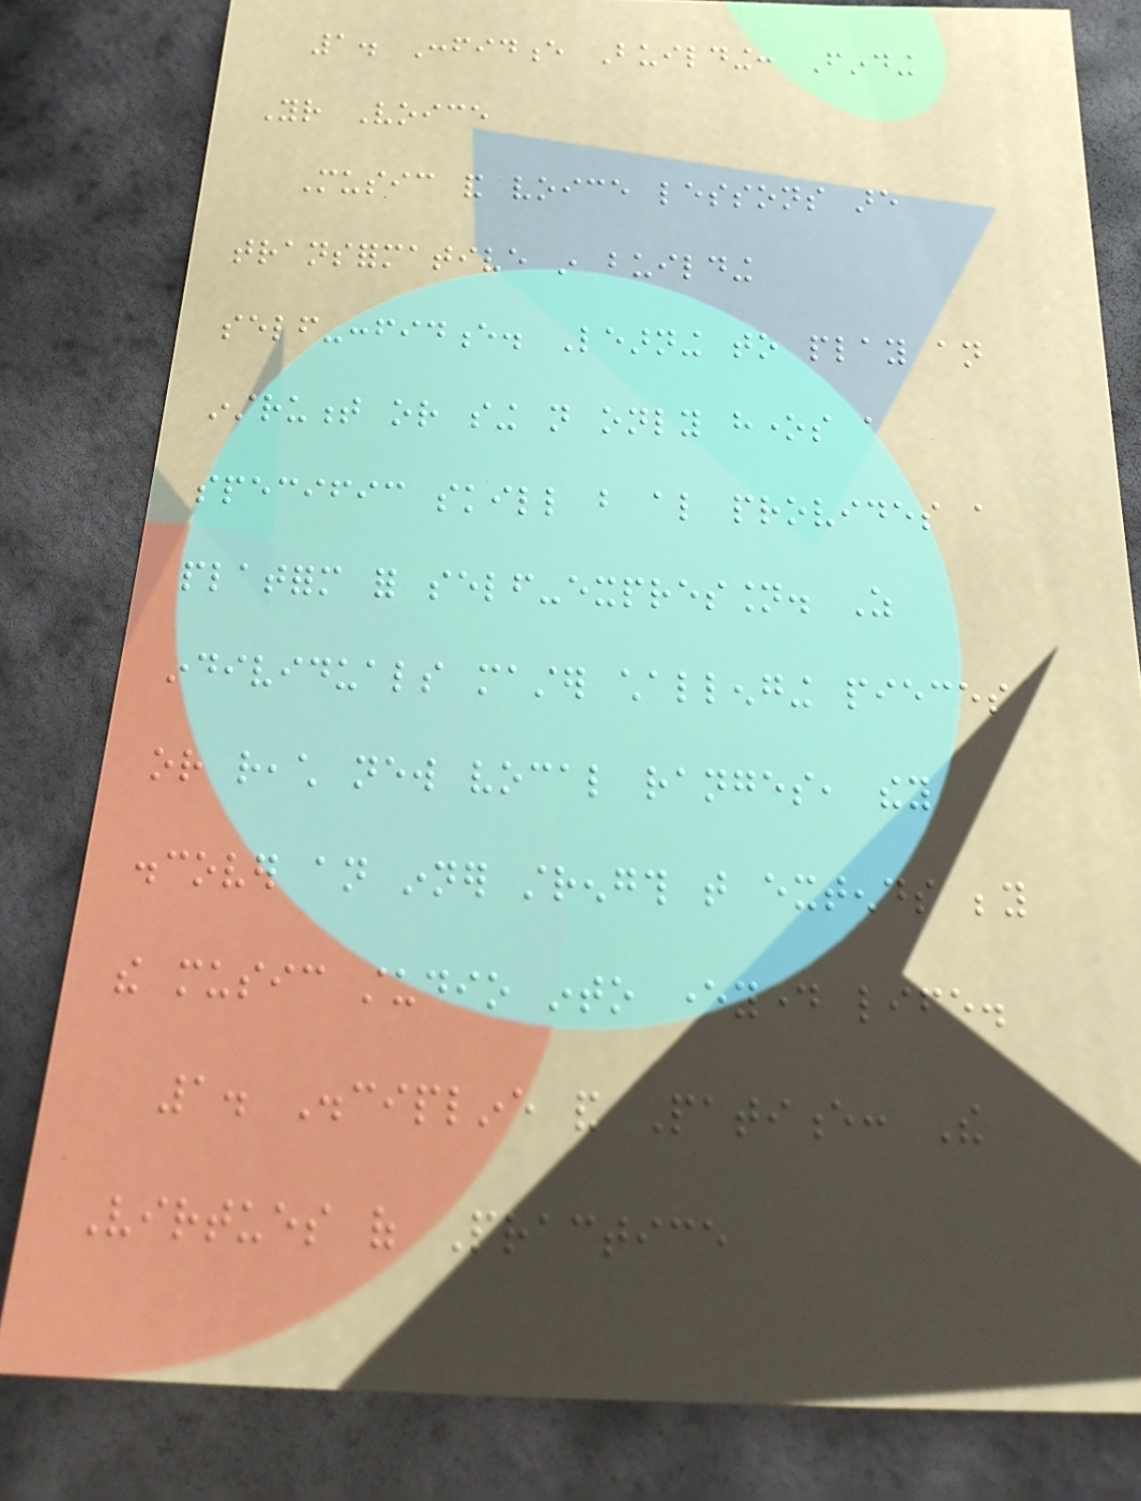1. Confidence Building: Finding
Your Voice
Music and voice lessons are
transformative in building
self-confidence. Learning to play an
instrument or sing not only hones a
specific skill but also provides a
platform for self-expression. As
individuals master challenging pieces
or reach new vocal ranges, they
discover an inner strength that extends beyond
the music studio into everyday life.
1. Discipline and Patience: The
Virtues of Practice
